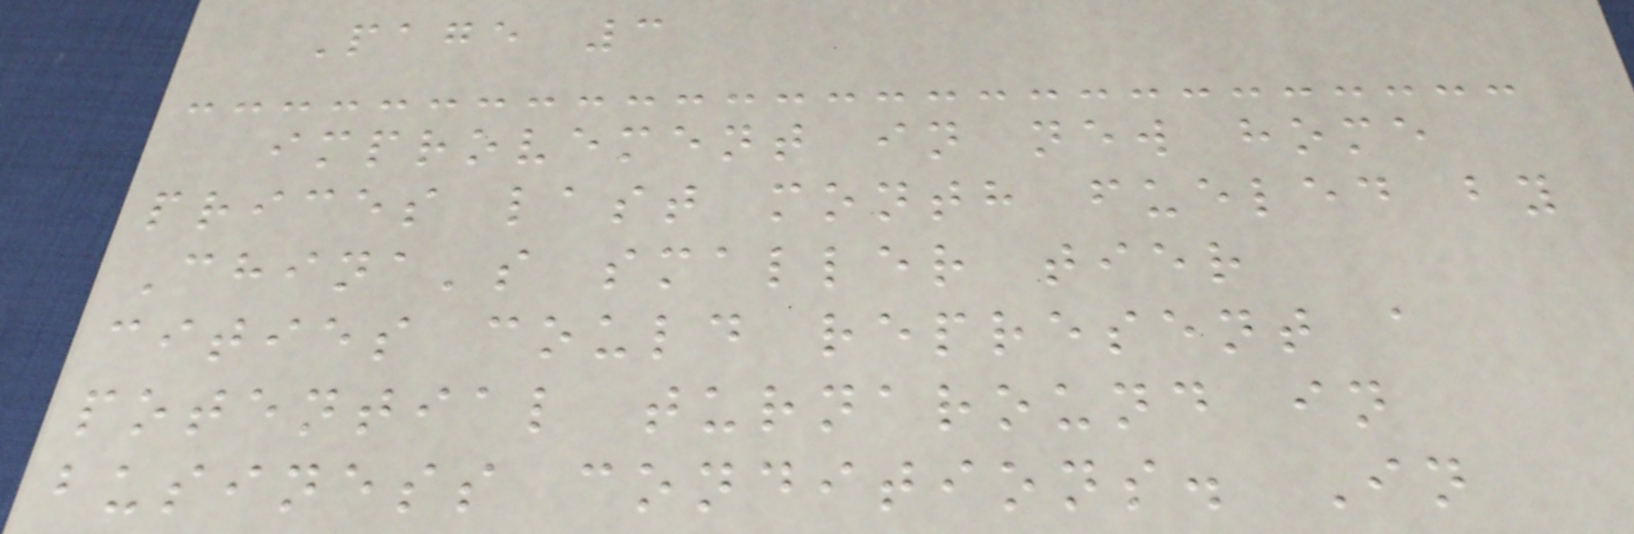Page 3
improvement in new home
prices last month fueled by
China's smaller tier
cities could represent a
potential turnaround in
business conditions. In
